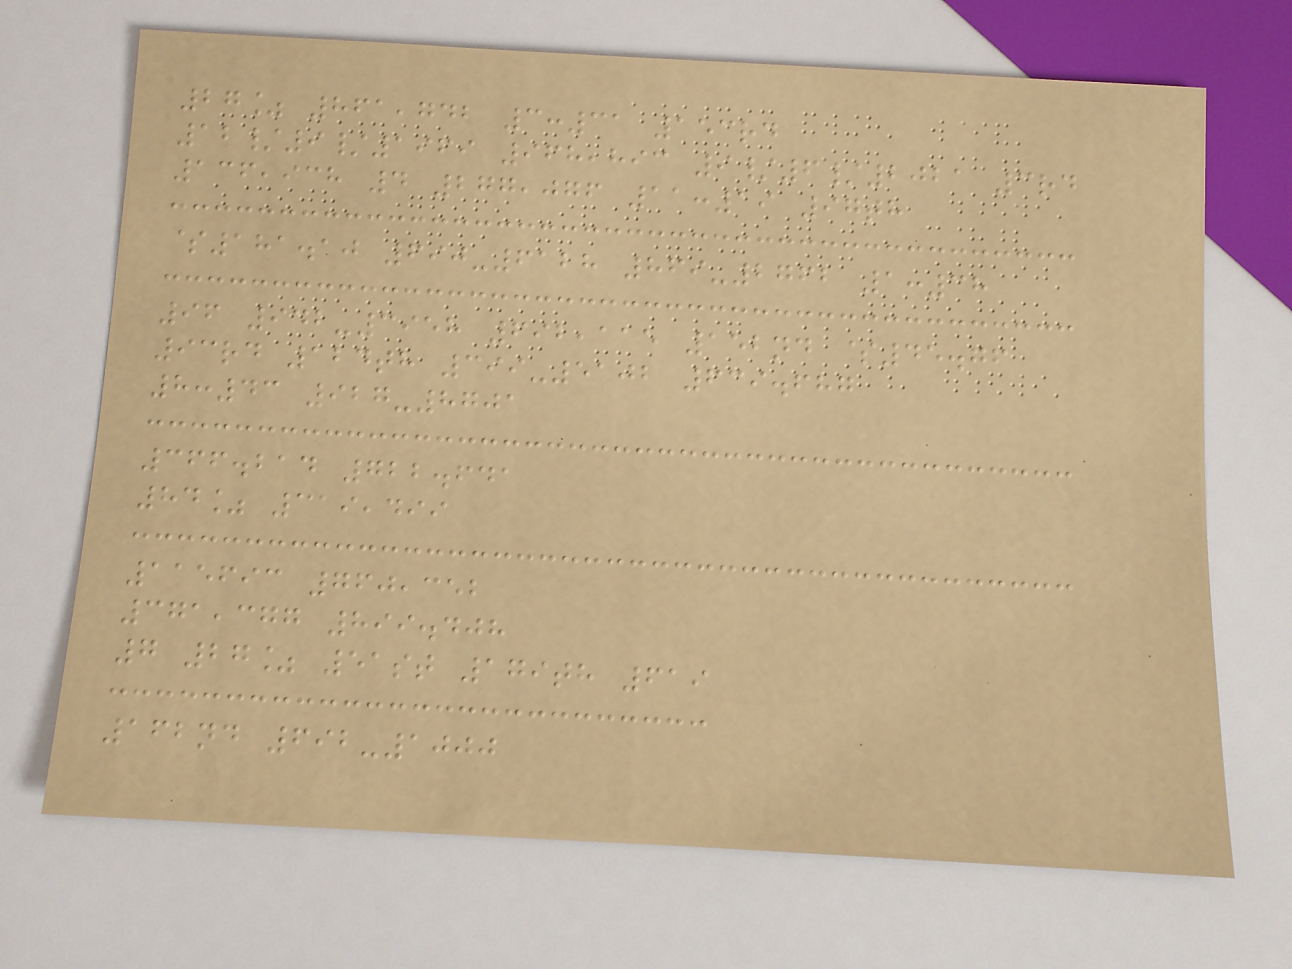27% 861,742 3:31 153rd
12/9/1969 968,893 9/6/2021 3rd
136,938 4 277,076 11:19 97th
$181.10 690-6128 869-2762 1:38
96 942-3958 692,115 152nd $45.76
93rd 124th 399-5102 639.687
8:43 927-8701
366.214 722.641
84% 319,499
115693 760,352
371,377 899.408
7 27% 51st 179th 619
162nd 692-1000
